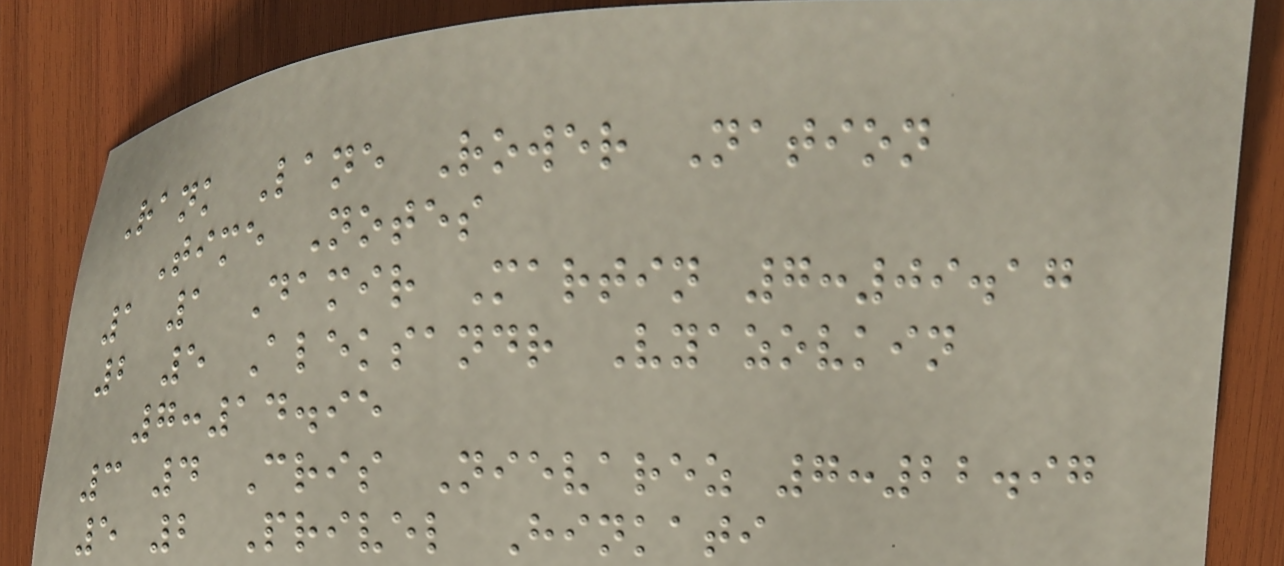Rank Lane Rower Nation
Time Notes
1 1 Damir Martin 7:09.17
2 5 Aleksandr Vyazovkin
7:14.95
3 4 Cris Nievarez 7:22.97
5 2 Privel Hinkati
